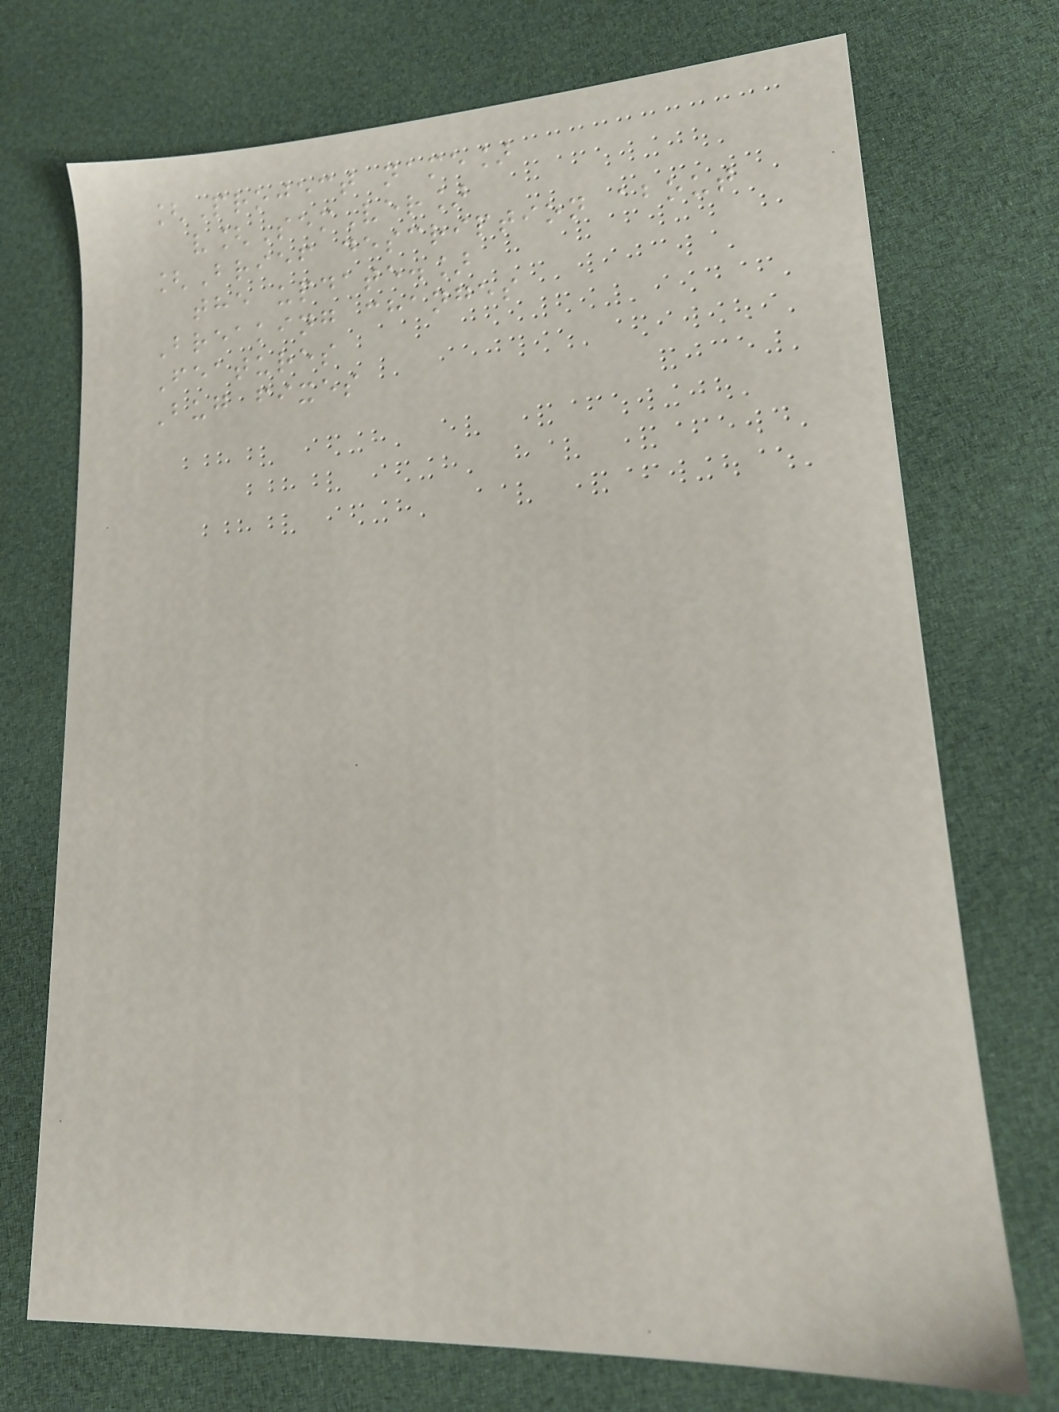[Project name]
v[SemVer]
[Brief description about
the update.]
Breaking changes
Features
Bug fixes
